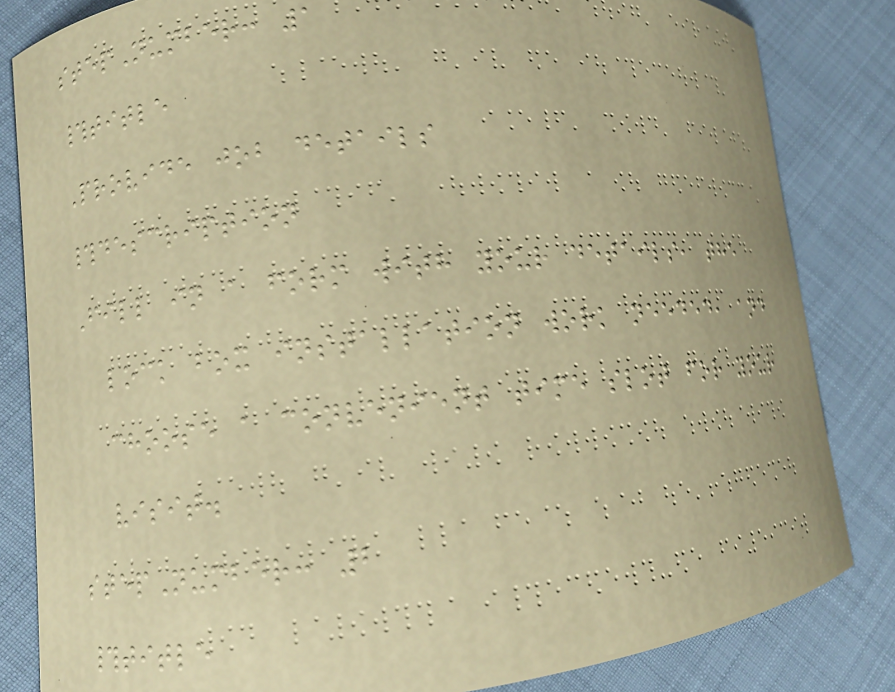stepNumber: 1
#title
Provide job details
#description
Fill in a form with your details, the
lock box installation work needed, and
choose a convenient time slot for your
visit.
stepNumber: 2
#title
